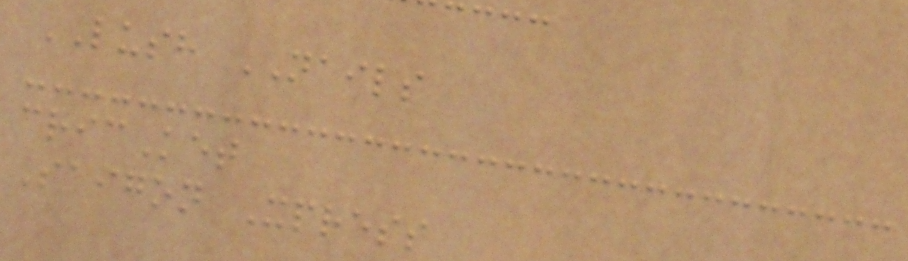LUSH NAILS
cricKet
Saigon Xpress
